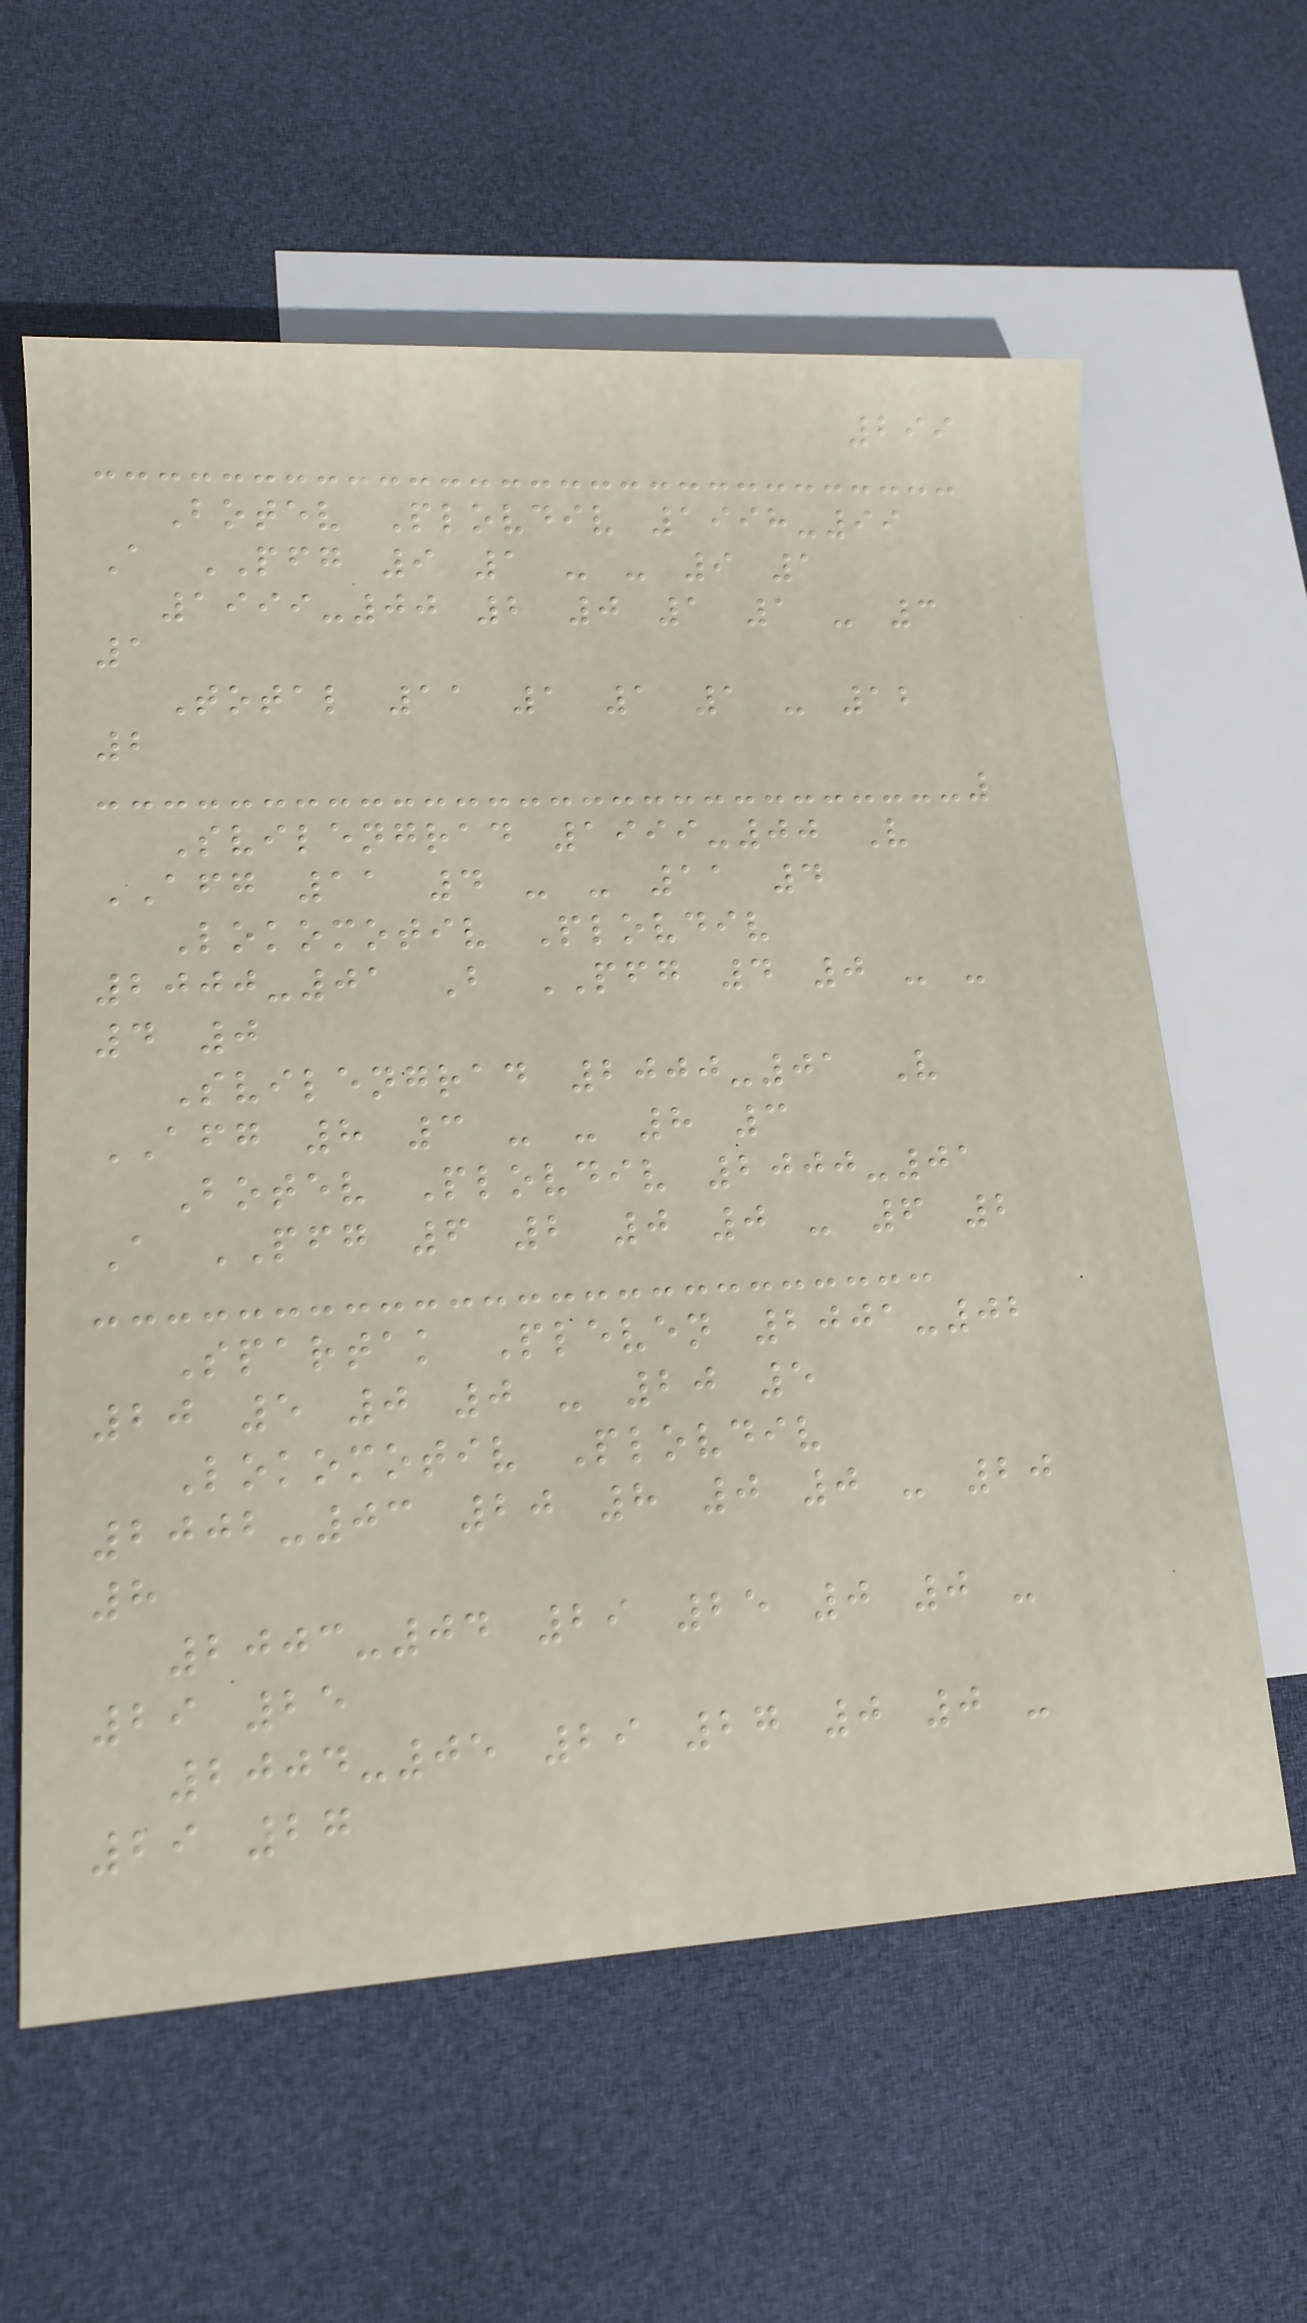299
Botev Plovdiv 1998-99
A PFG 9 1 - - 9 1
1999-00 2 0 1 1 - 3
1
Total 11 1 1 1 - 12
2
Svilengrad 1999-00 V
AFG 11 4 - - 11 4
Lokomotiv Plovdiv
2000-01 B PFG 4 0 - -
4 0
Svilengrad 2000-01 V
AFG 8 3 - - 8 3
Botev Plovdiv 2000-01
A PFG 6 2 0 0 - 6 2
Spartak Pleven 2001-02
20 5 0 0 - 20 5
Lokomotiv Plovdiv
2002-03 20 8 0 0 - 20
8
2003-04 29 25 0 0 -
29 25
2004-05 29 27 0 0 -
29 27
